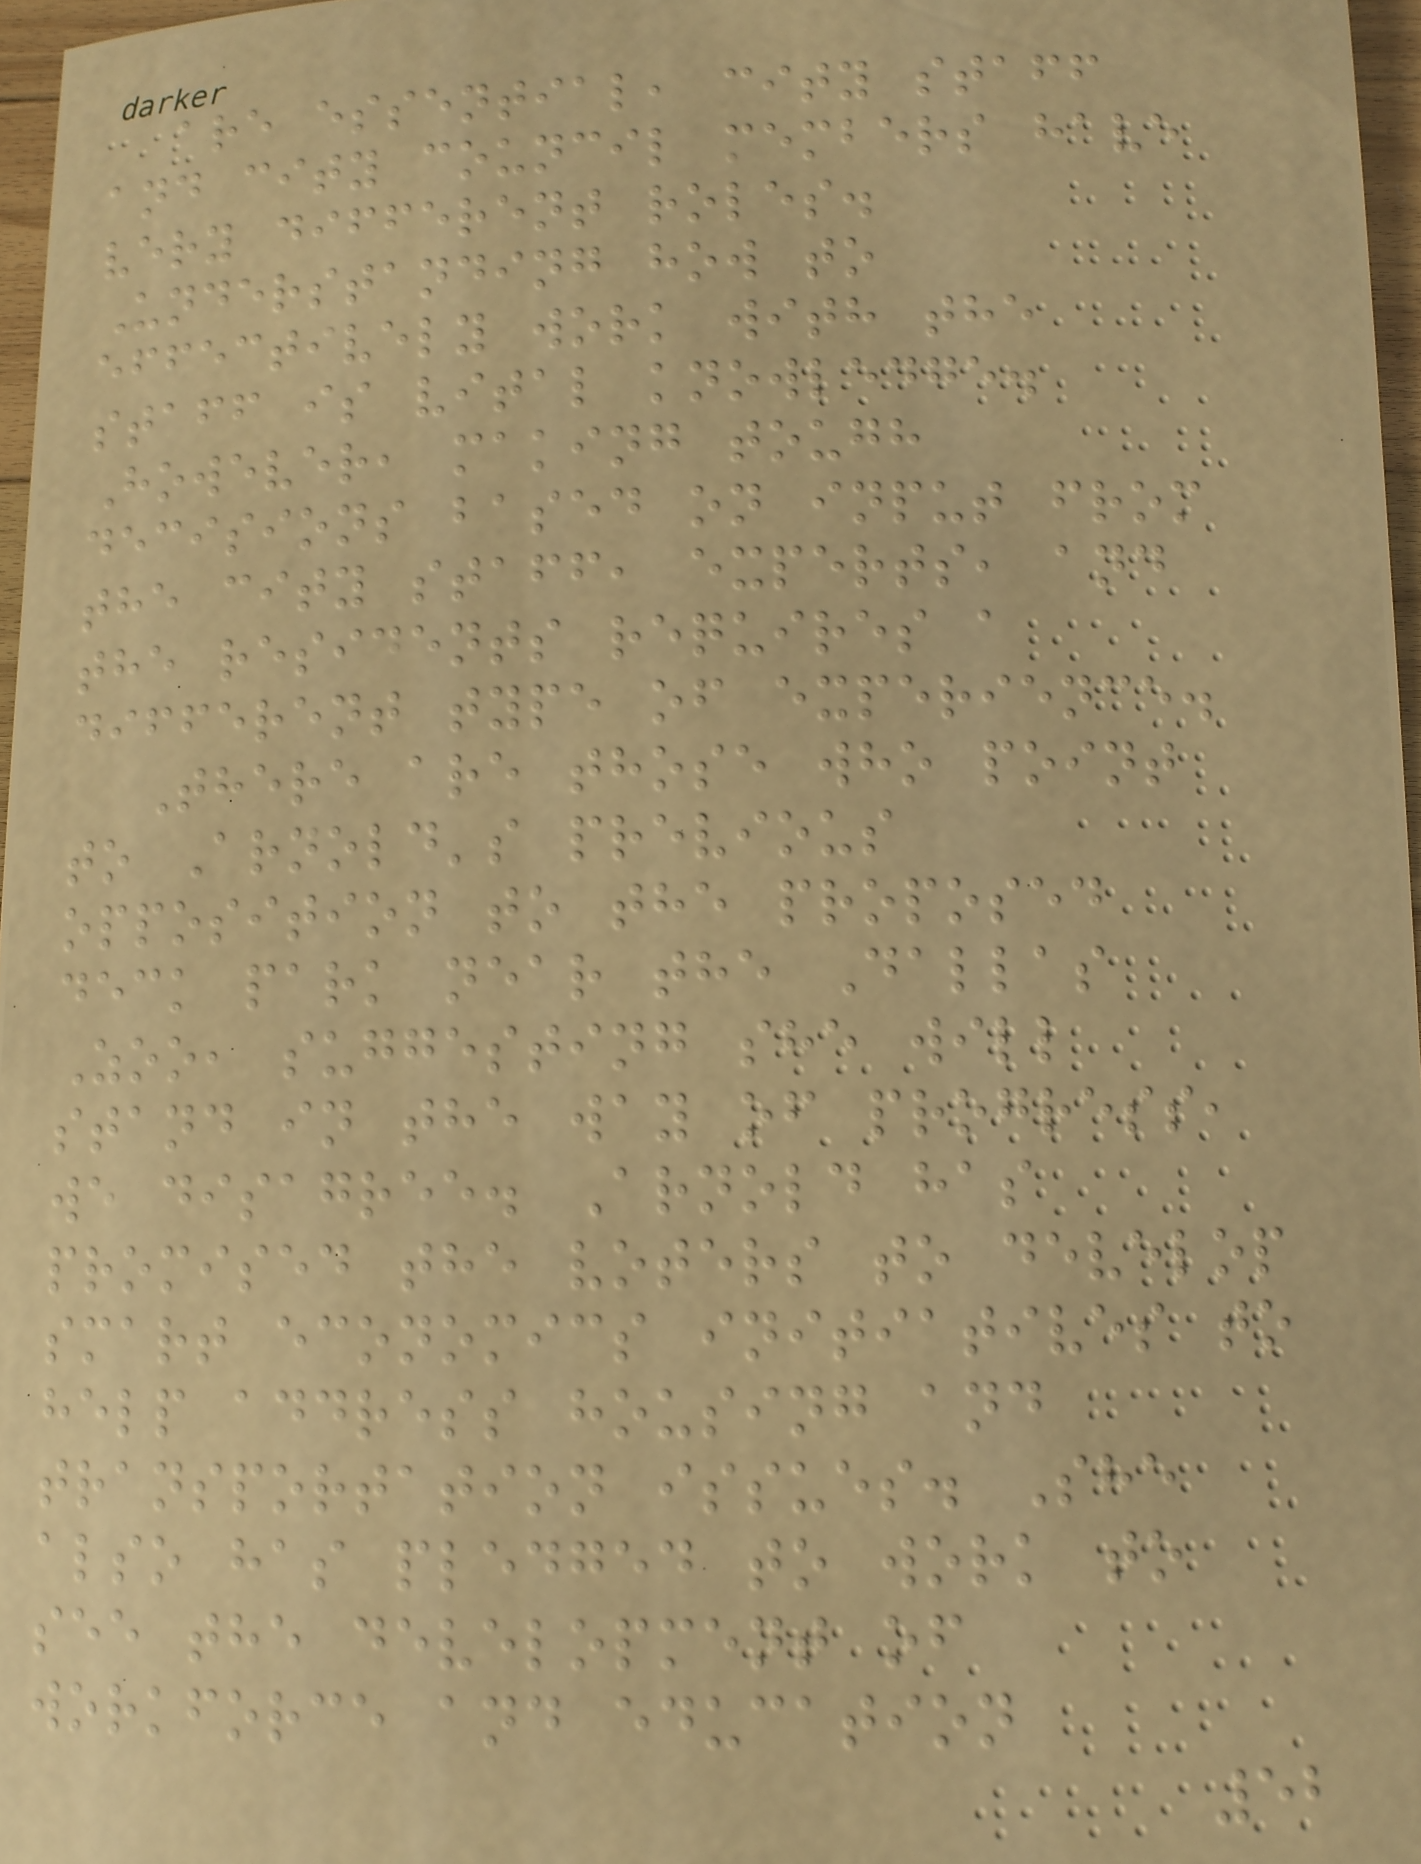are essential, city staff
and city council members have
very different roles.
Understanding how to
effectively work with the
staff is vital knowledge.
However, making tough
decisions based on input from
the city staff, experts, and
the residents requires a
different type of experience.
There are those who point
to Arnold's previous
opposition to the proposed
deck park near the Dallas
Zoo, suggesting she will
stand in the way of progress,
we disagree. Arnold has
promised the voters to develop
smart economics initiatives to
help address housing and
transportation issues. She
also has pledged to work to
see the development of
workforce and education
52
